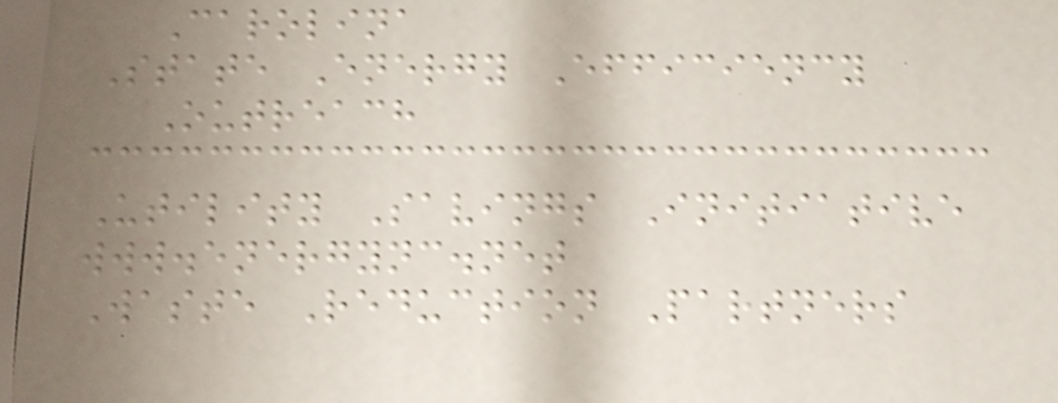Carolina
State Energy Efficiency
Outreach
Utility Savings Initiative
www.energync.net
Waste Reduction Partners
